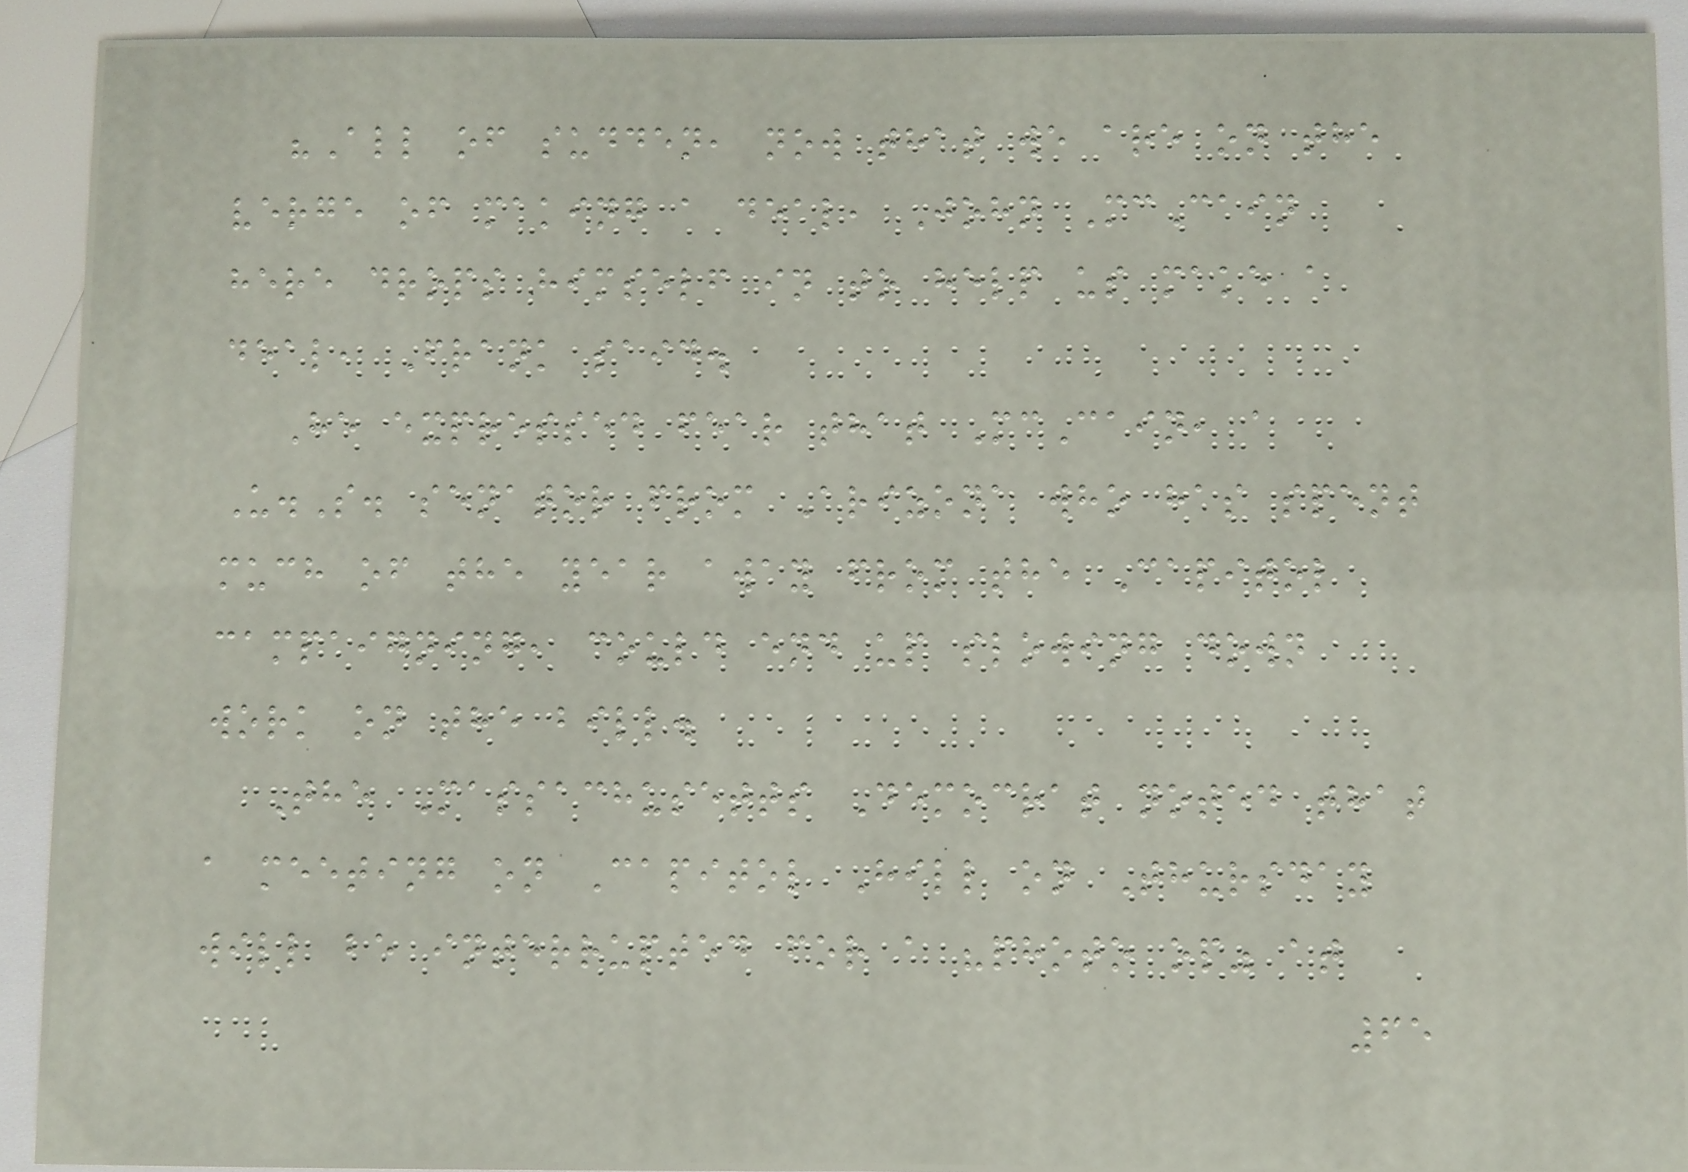"All of sudden, now that we are on the
verge of making a deal, John McCain
here drops himself in to help us make a
deal, Frank said.
He expressed fear that McCain, a
U.S. senator from Arizona who has spent
much of the year away from the Capitol
campaigning, could end up slowing down
work on the bill.
The Massachusetts Democrat noted that
a meeting on Capitol Hill on Thursday
will be interrupted for a "photo op" at
65
